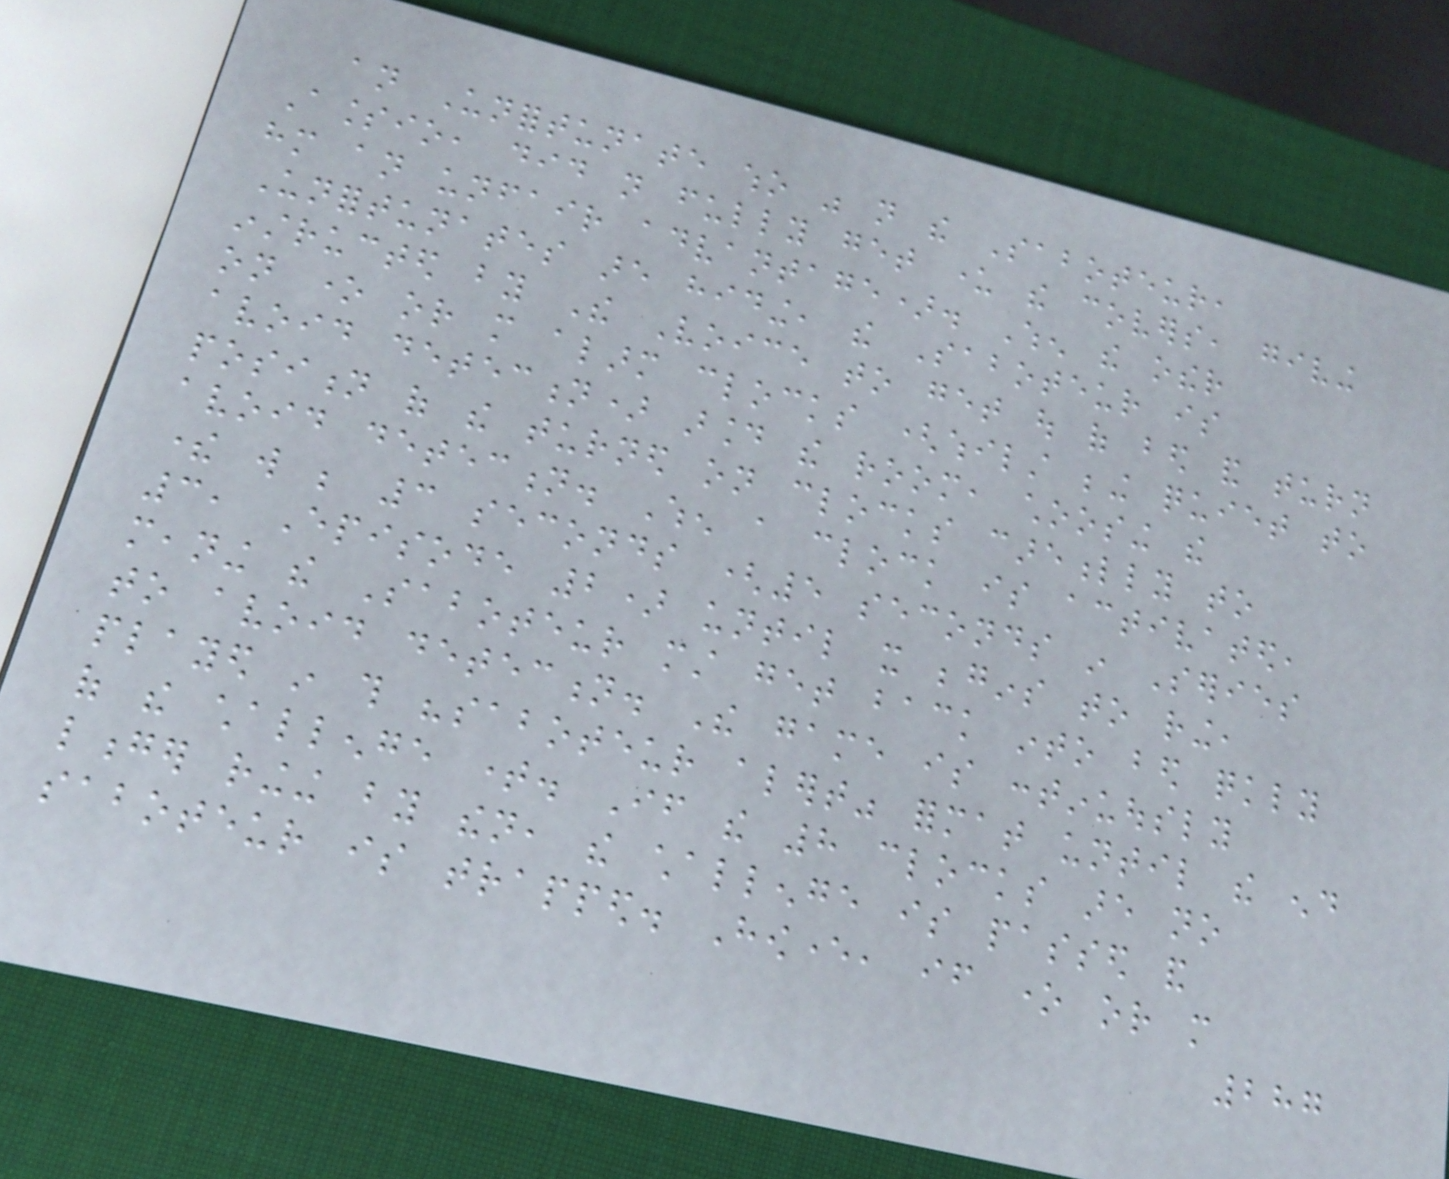an Unfortunate who was not the Saboteur,
Alessio, did not fully get under the covers, giving
him an unfair advantage). When the other
Unfortunates are hiding, the Saboteur is
instructed by The Voice to get out of bed and turn
on one or more alarm clocks (whilst being quiet to
avoid detection) around the room, choosing the
position of the turned on clocks carefully to
avoid detection. When a clock is activated,
there will be 3 seconds (5 seconds in Series
3, Episode 2) until it begins to ring,
meaning the Saboteur must get back into bed quickly
to avoid detection. The game is continuously
played in this "saboteur alert" format until the end
of the challenge time. If the 8 clocks are no
longer ringing by then, the challenge is passed and
saboteur is trapped. However, if one or more
287
